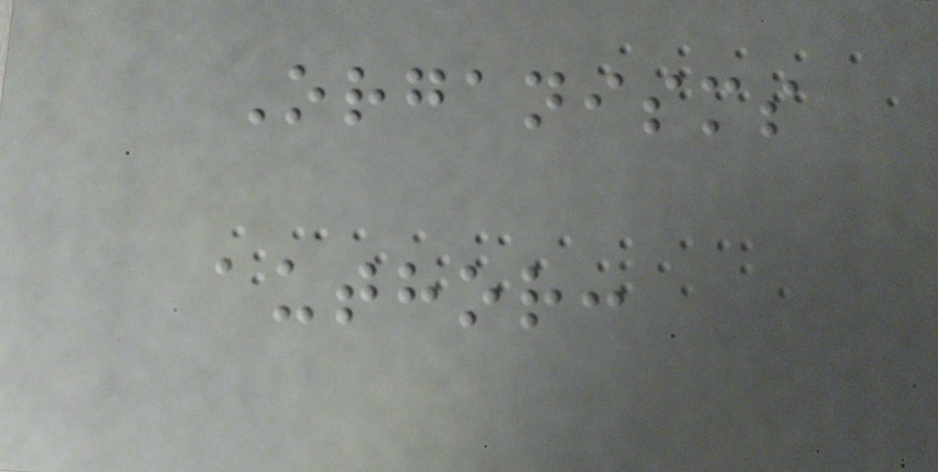Organisms
author:
